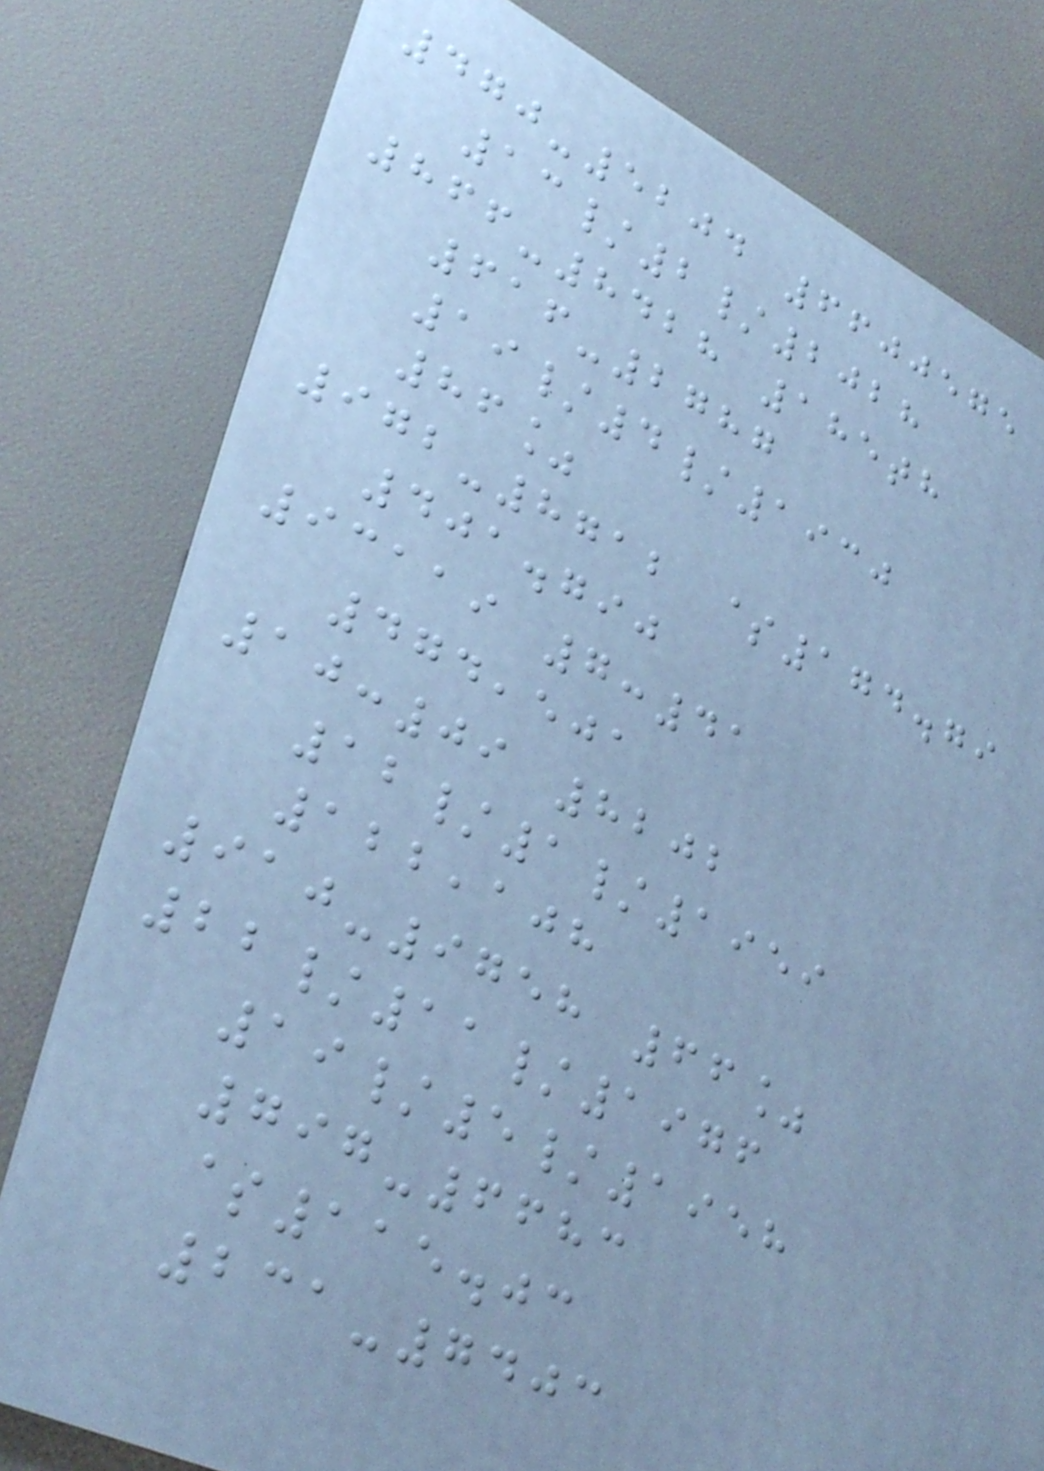470-5204 6600575
13/2/2028
866-8428 185th
616-2787
19/4/1930
86%
972-8712 $174.79
401.790
93119 7:41
474,501
10:09 8202
12/1/1959
122,108
910-9758 66%
22/11/1976
19/5/1958
797-6683
$115.03
231-7403
